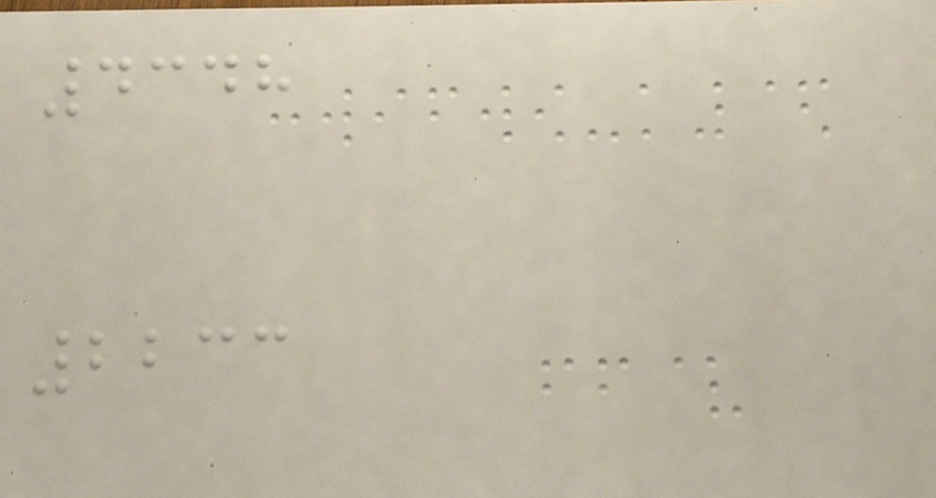4348
2233
